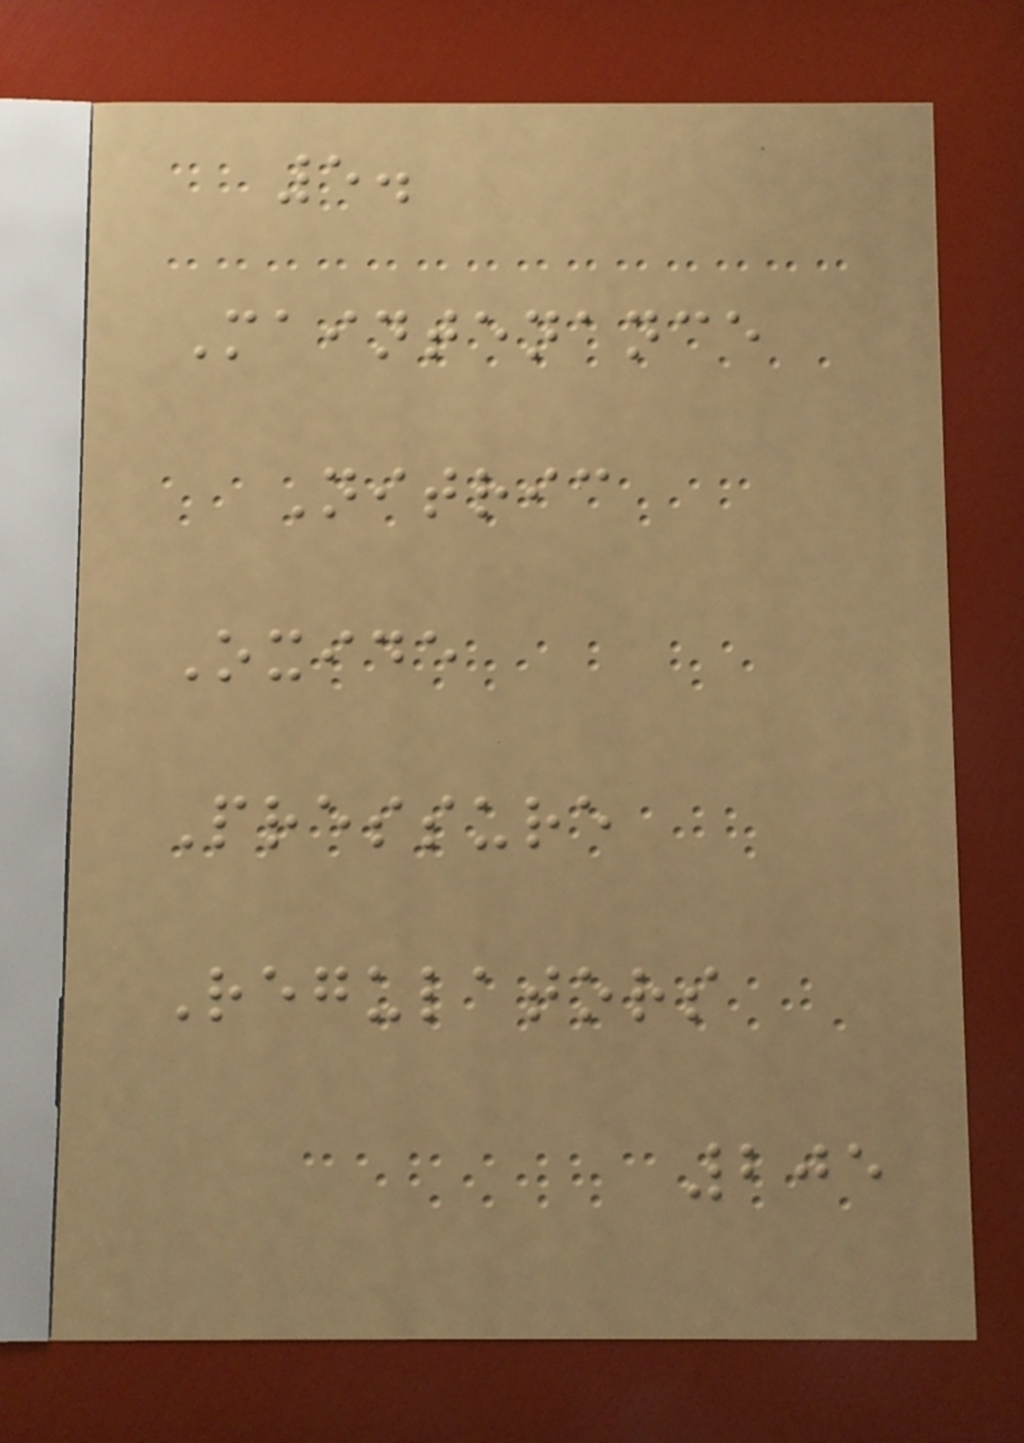5.
Maintenance
Nitric
Oxide
Pressure
Regulators
205
